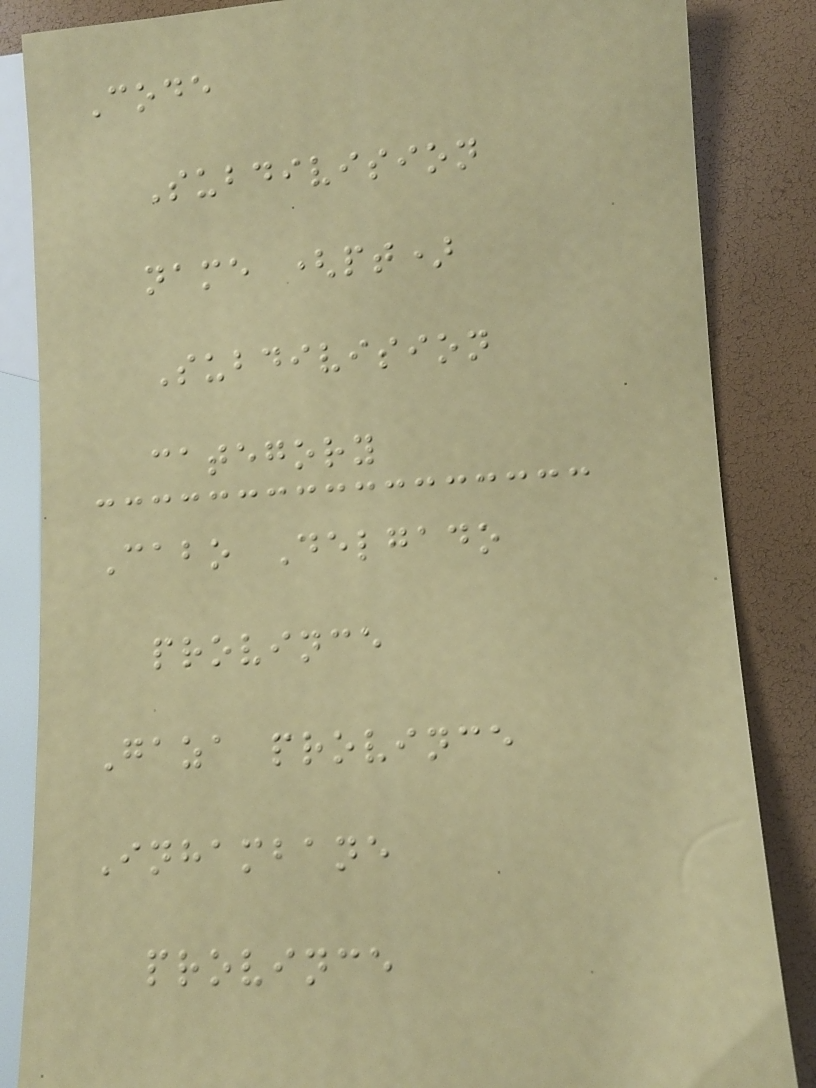Code
Subdivision
name (pt)
Subdivision
category
Cabo Delgado
province
Gaza province
Inhambane
province
